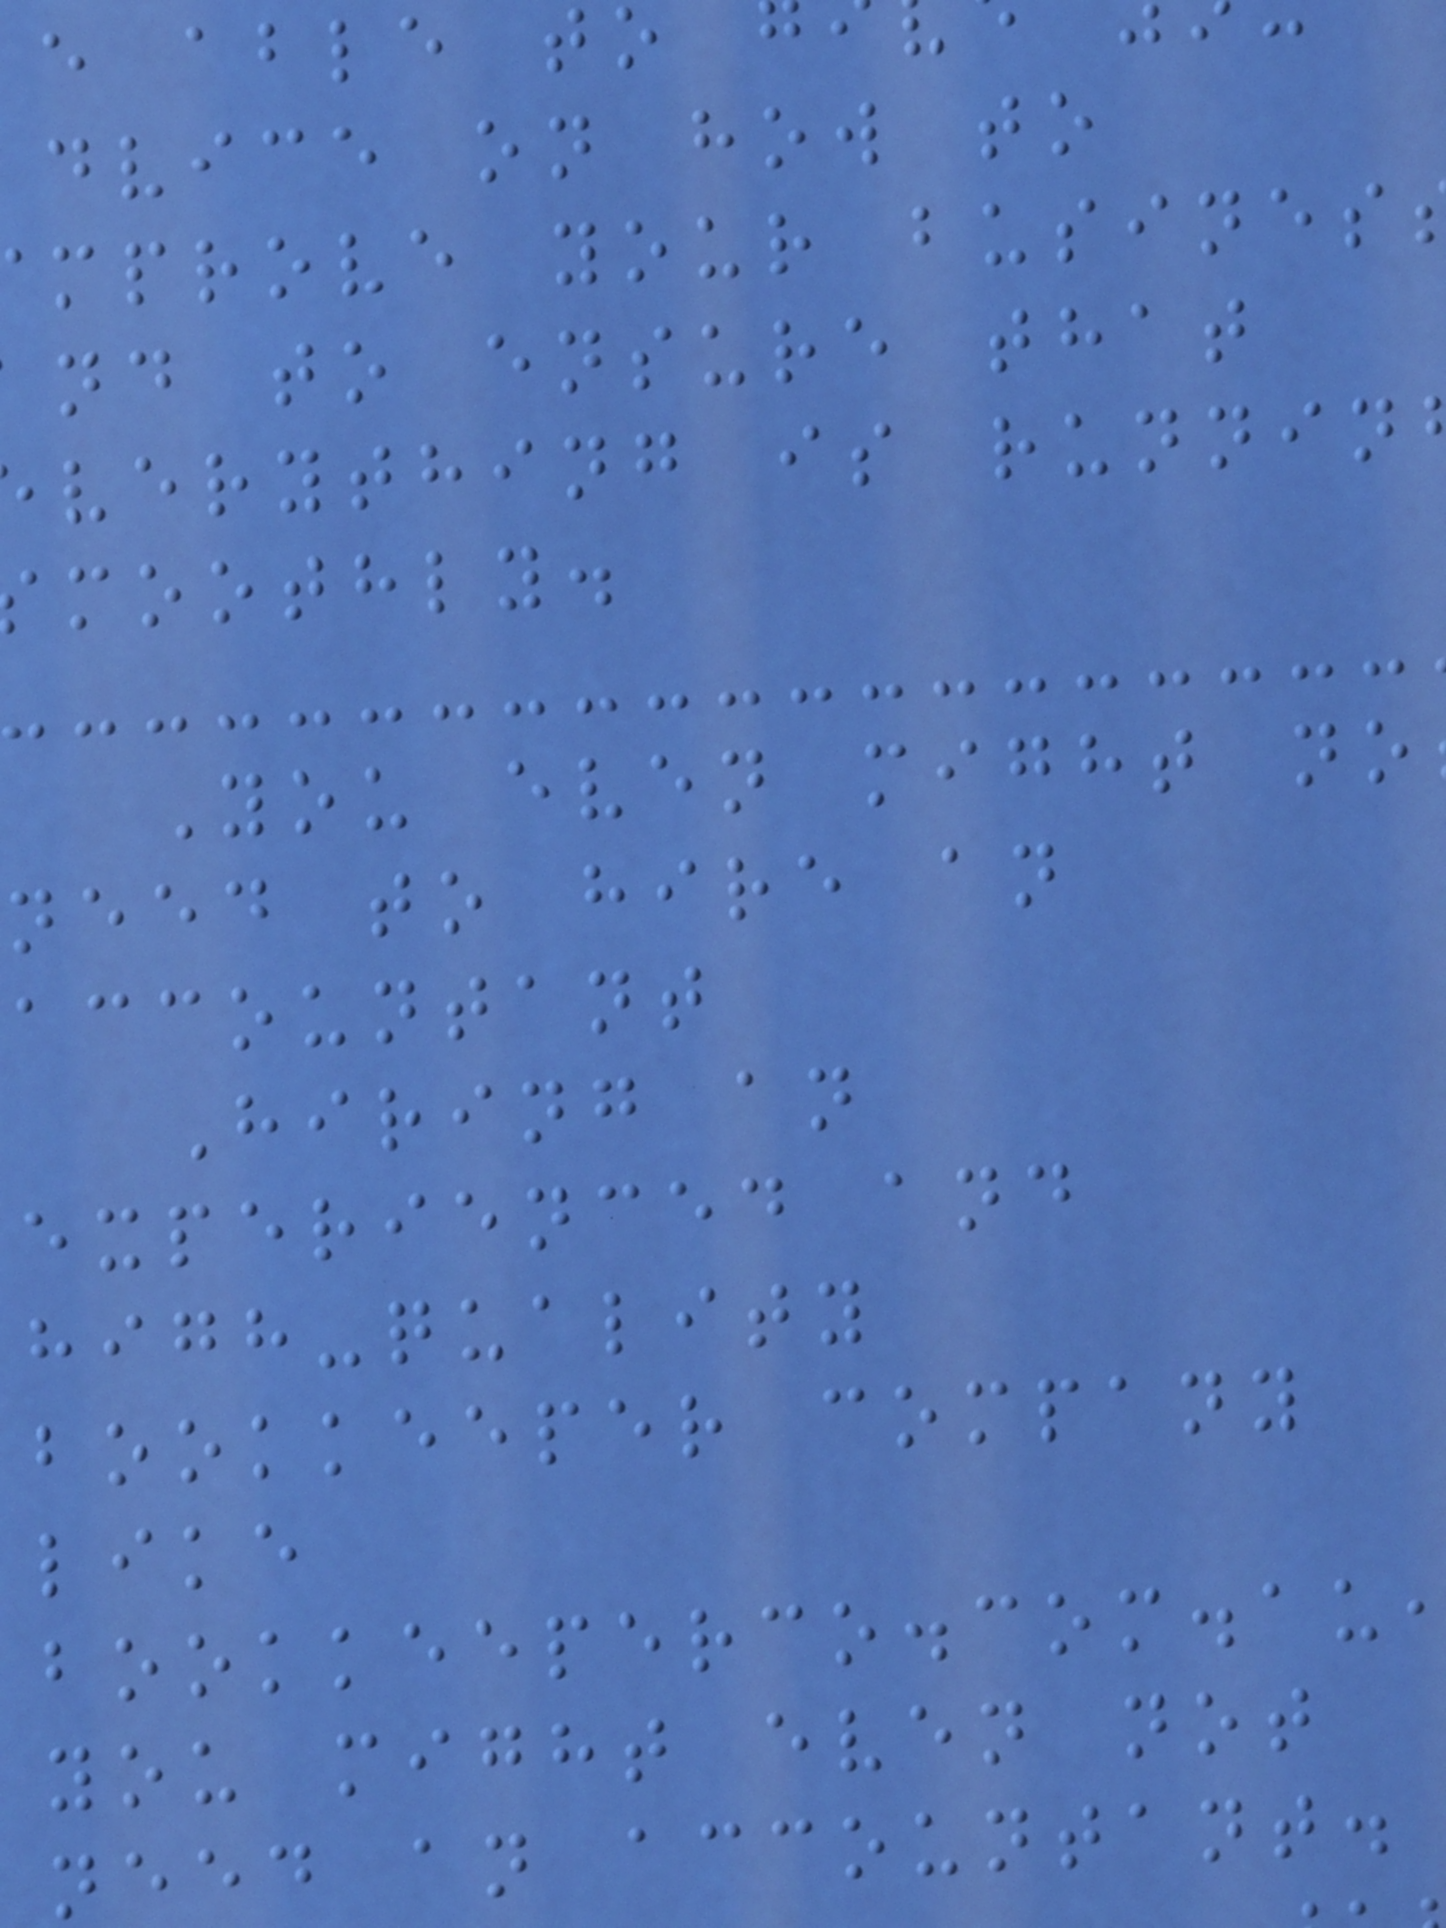e able to
dvice on how to
mprove your busines
nd to ensure that
verything is runnin
moothly.
You even might no
need to hire an
accountant
Hiring an
experienced and
high-quality
bookkeeper company
like
bookkeeperco.com.au
you might even not
need an accountant.
